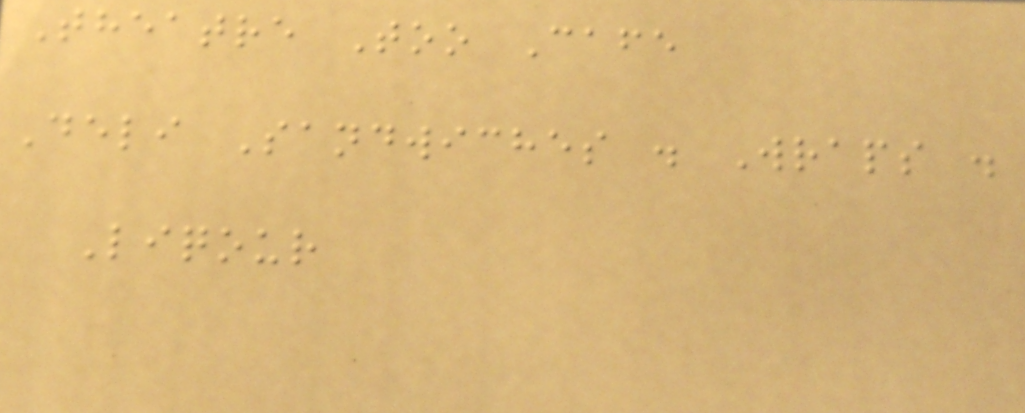Theatre Too Cafe
Deli Sandwiches . Wraps .
Liqour
